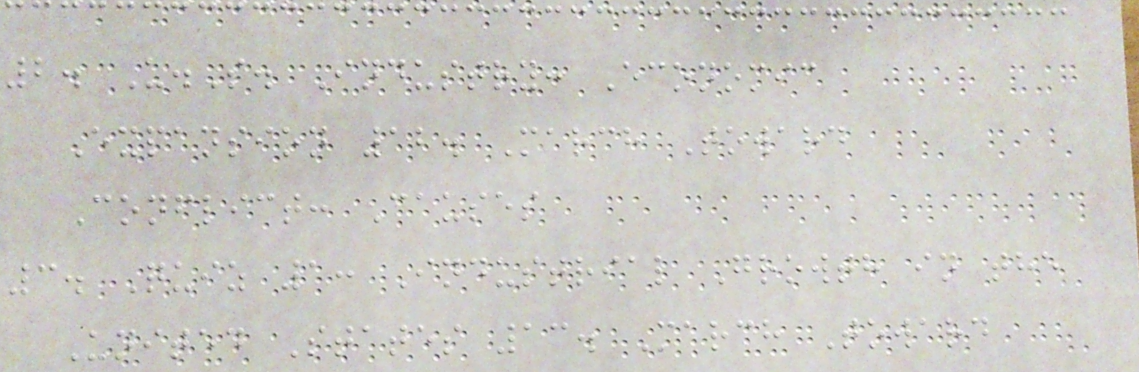2. U.S. Industry: Economic
Expansion 12. March Toward
Conflict: Causes
3. Quiz 1: Industrial Growth in the
United States 13. March Toward
